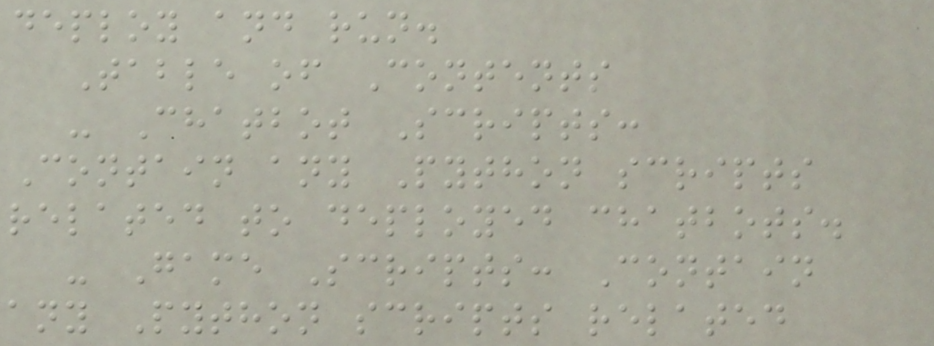deploy and run.
Table of Contents
- Chatbot Scripts:
Contain any Python scripts
related to deployed chatbots.
- Game Scripts: Contain
any Python scripts related
